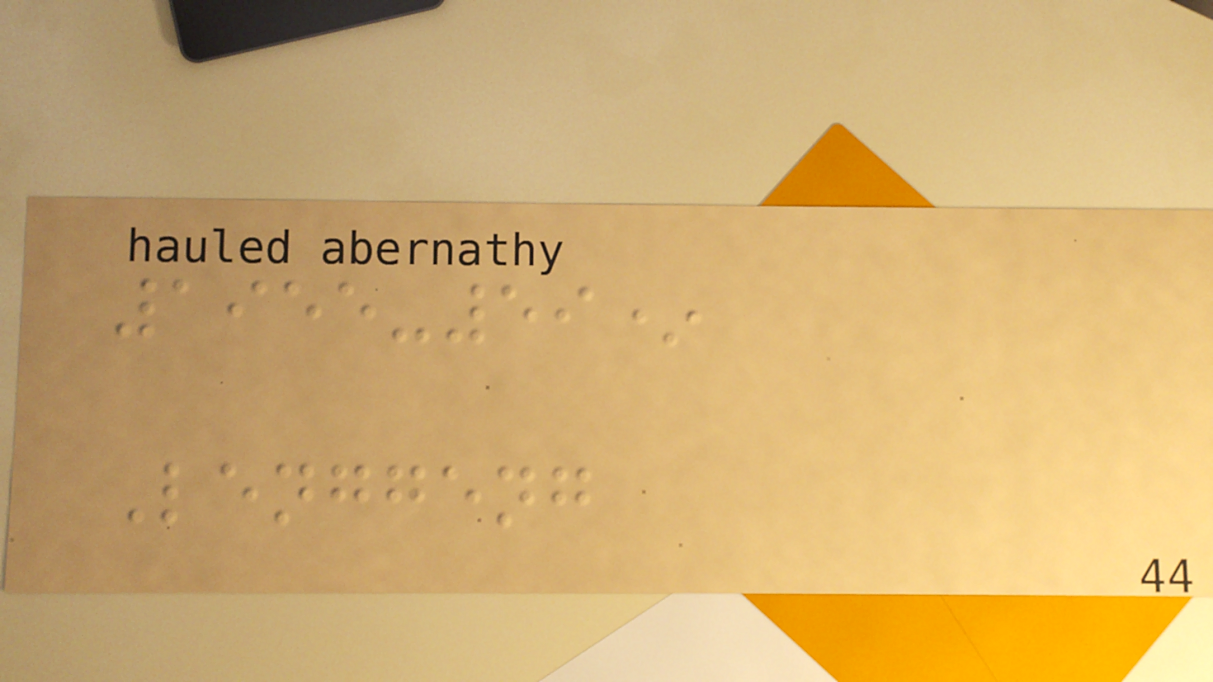1955-59*
Lenggeng
